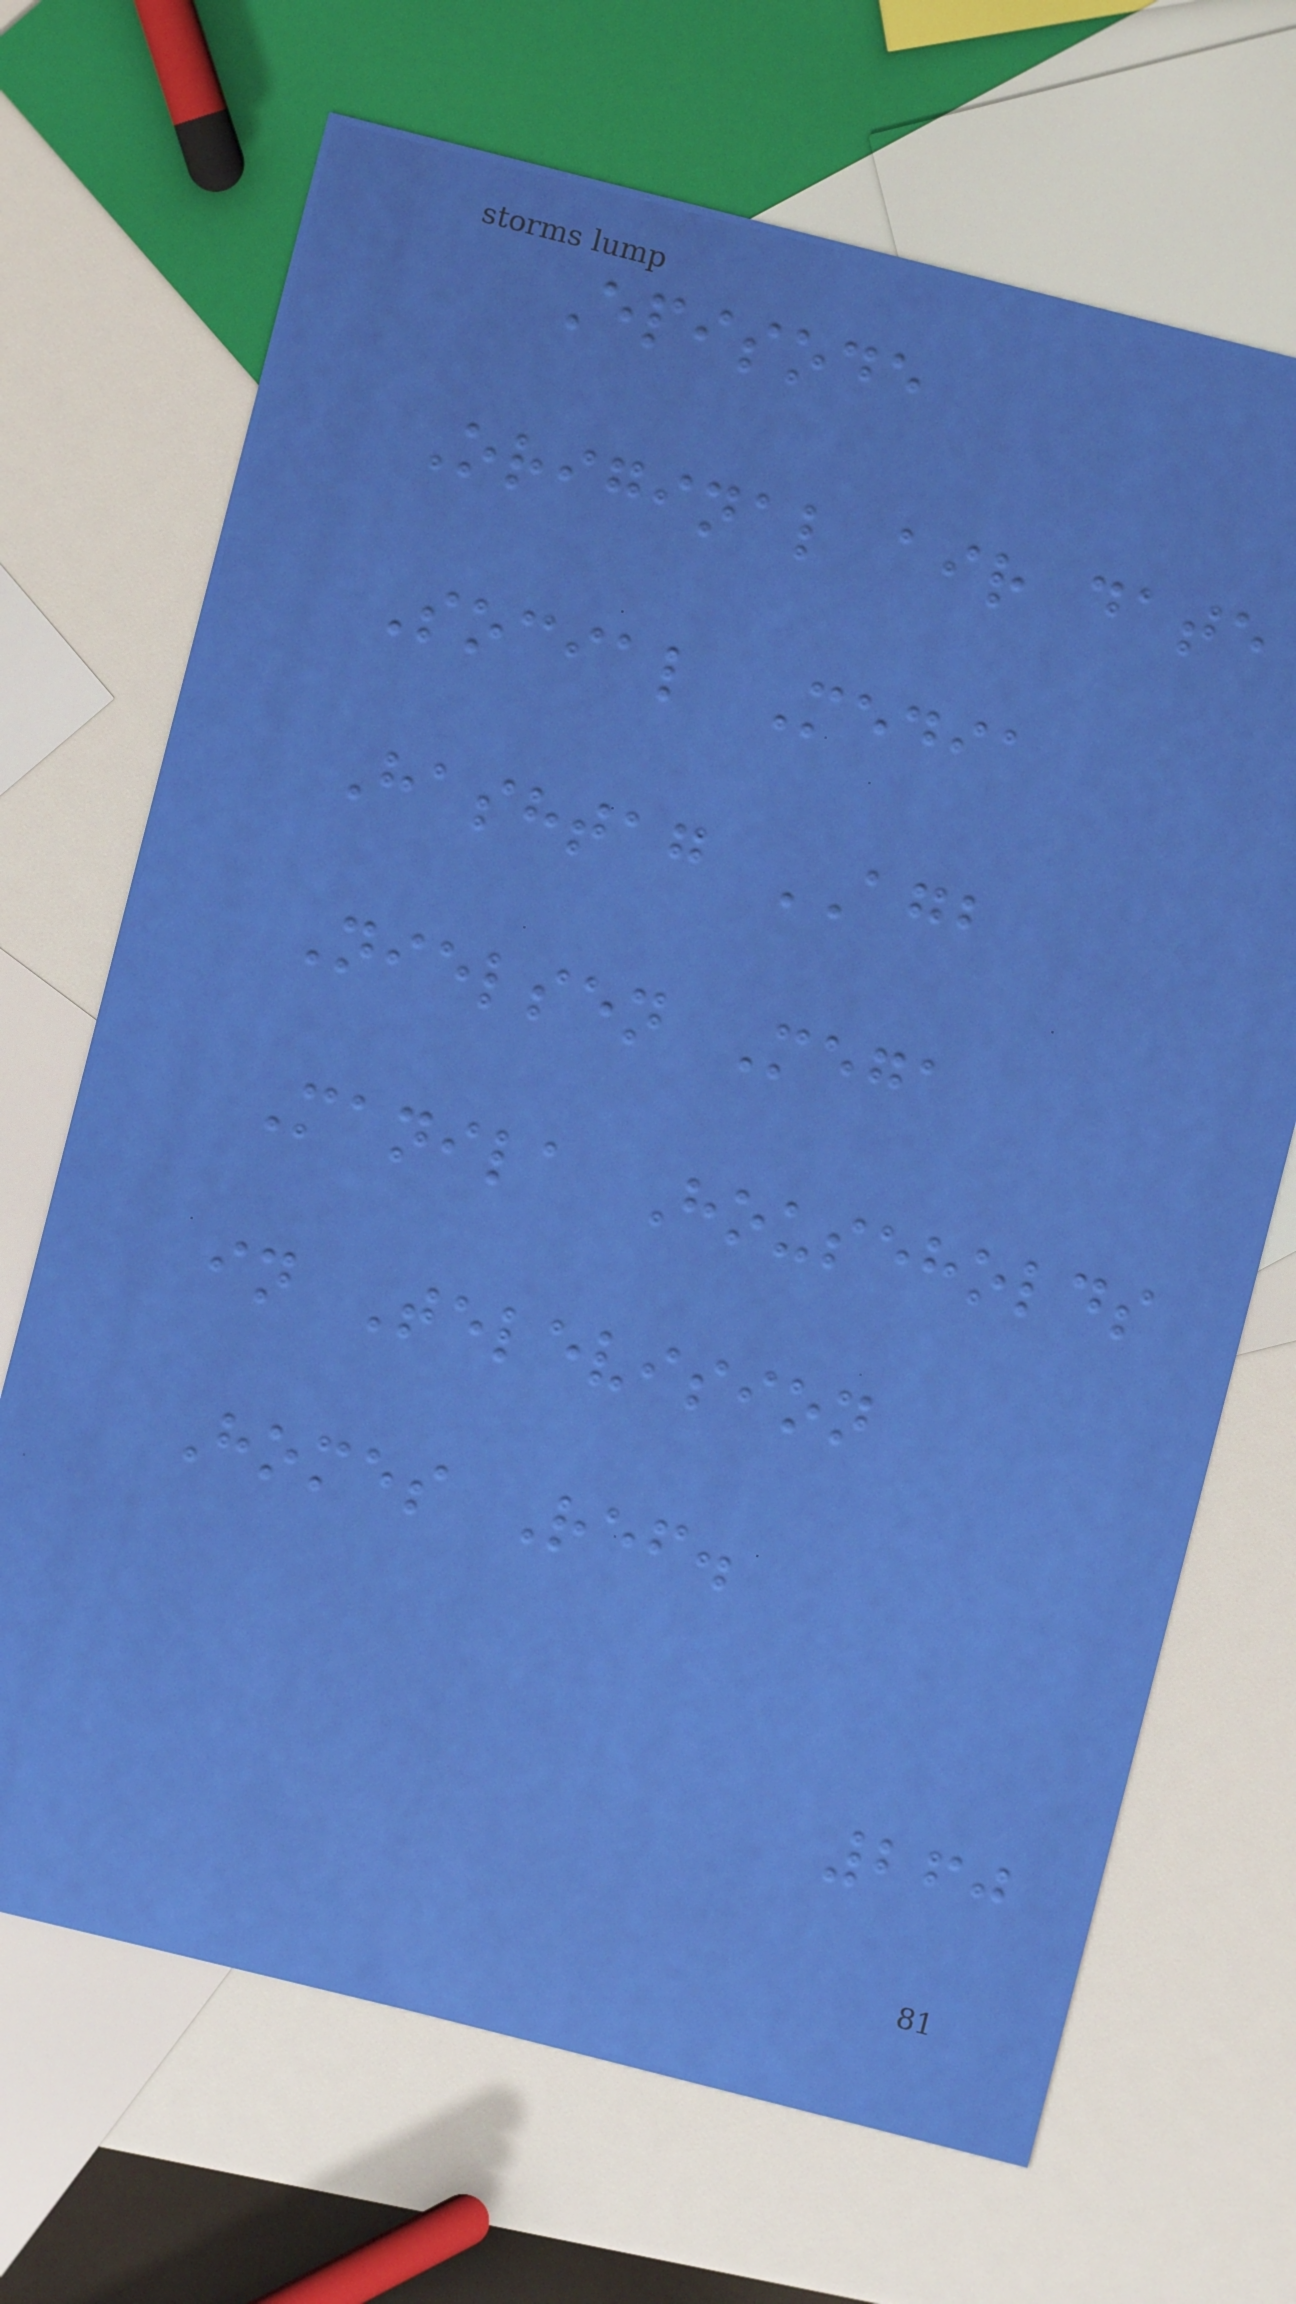Episode
Original air date
Social Media
Hashtag AGB
Nielsen Mega
Manila Households
in Television
Homes Ref.
260
